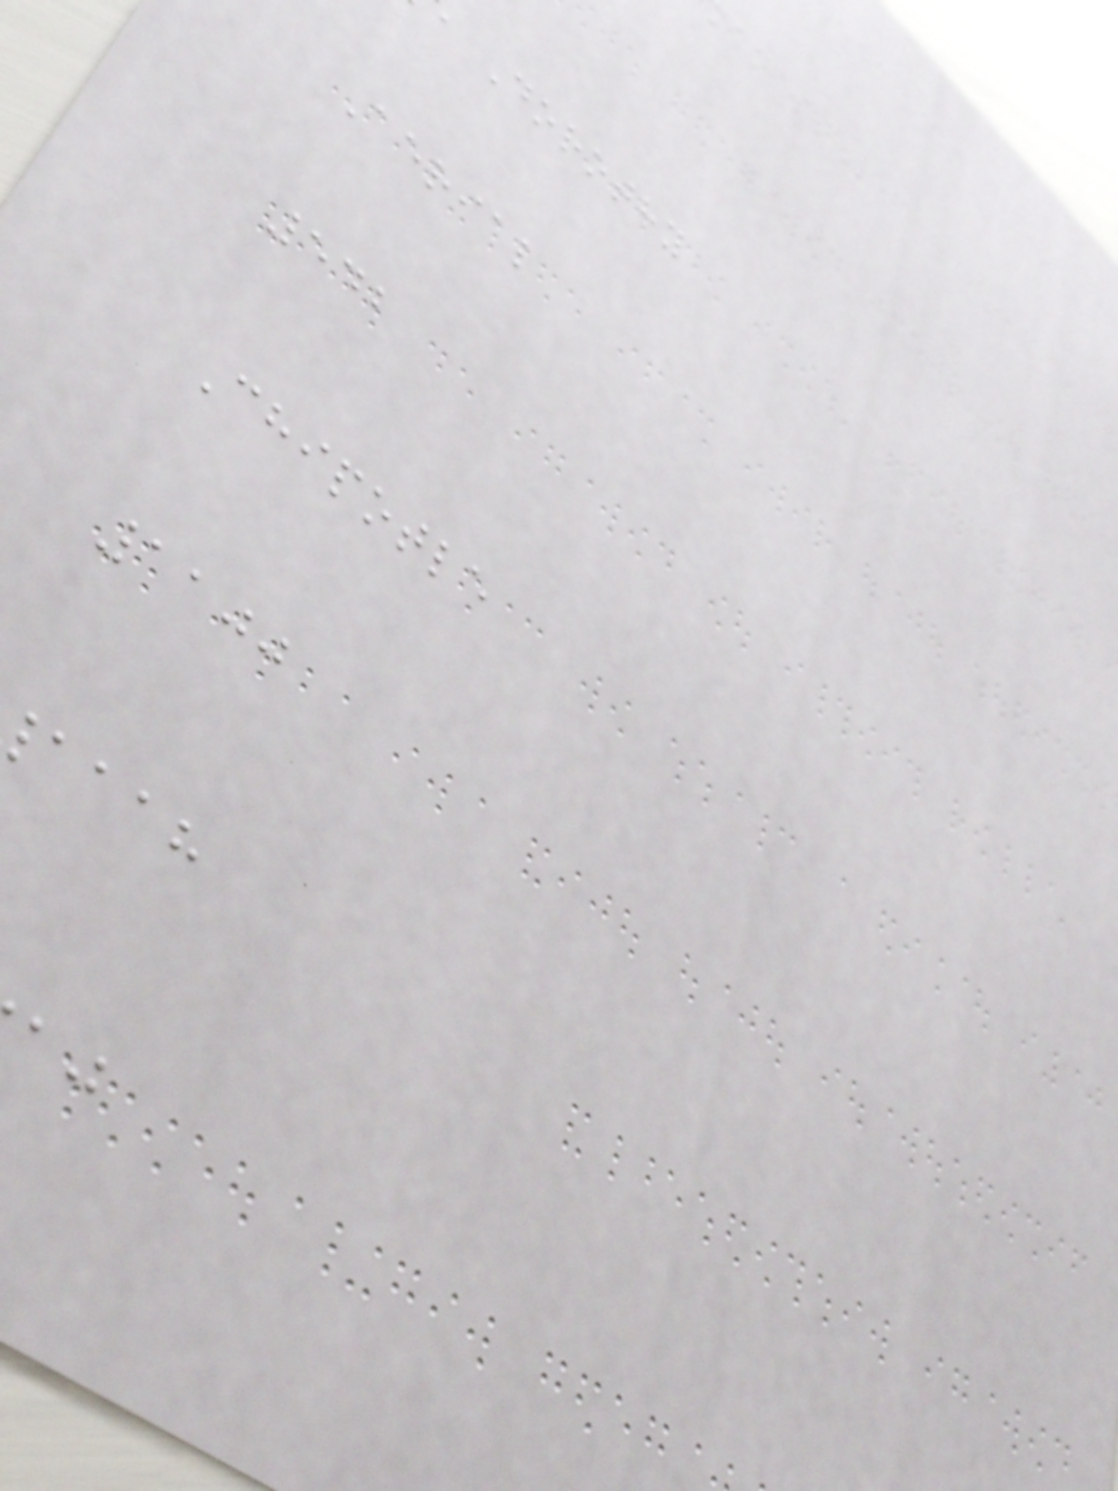Dorothy
Aerial
542
Chipotle
1100
aaah
